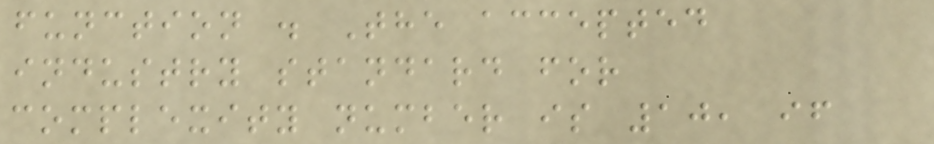function . The accepted
industry standard for
complexity number is 10, if
